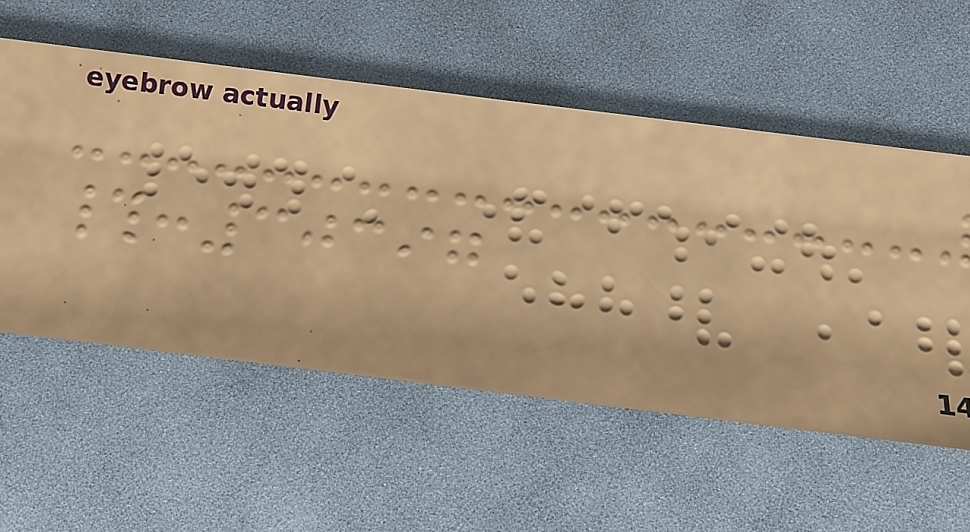#:30397
